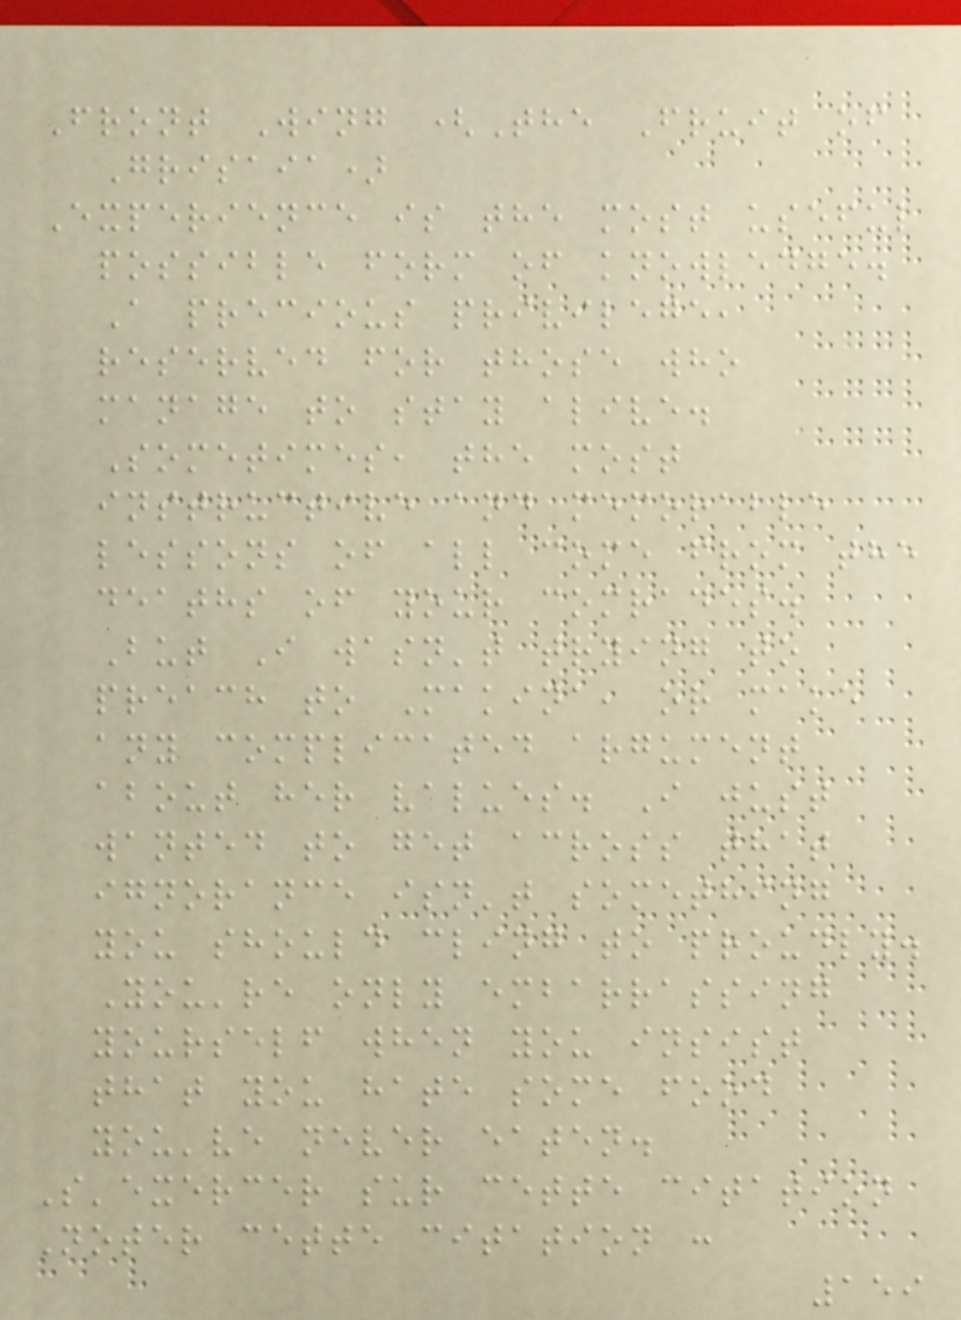Front Wing (The Fruit of
Grisaia)
Experience is the most useful
possible form of knowledge.
A precious privilege,
reserved for those who
manage to stay alive.
Sometimes, the most
instructive and memorable
lessons of all come from the
deaths of your comrades.
But I wasn't trying to
preach to Makina, or make
any complicated argument
about her values. I just
wanted to get across that
ignorance isn't something
you should cling to proudly.
You're only embarrassing
yourself when you insist
that you hate some food
you've never eaten.
S'exercer sur cette citation
Noter cette citation :
159
